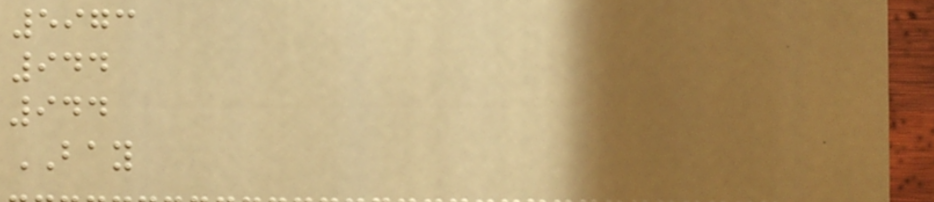5973
944
944
BAY
